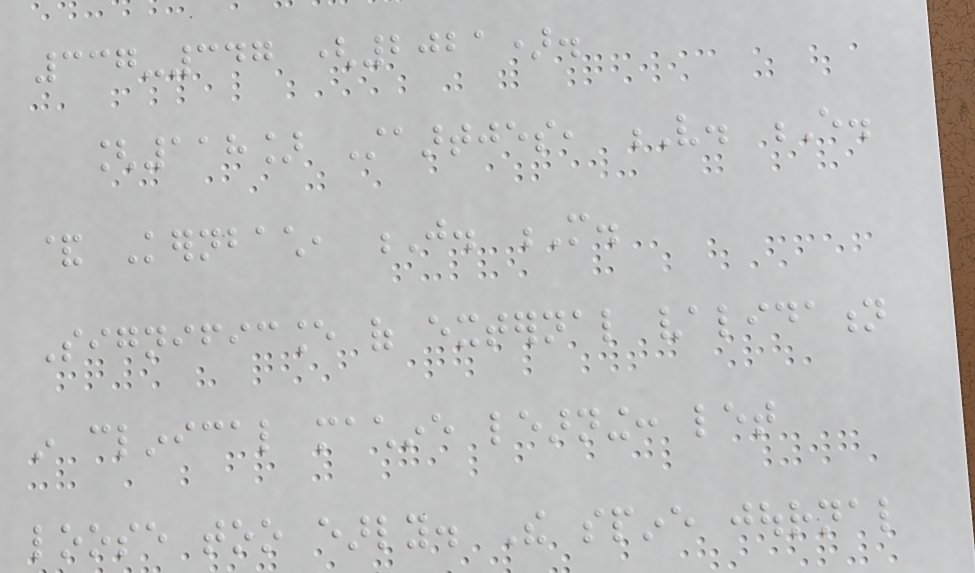337-347 (2021).
[118] Staartjes, V. E.
& Kernbach, J. M.
Significance of external validation
in clinical machine learning: let
loose too early. The spine journal
